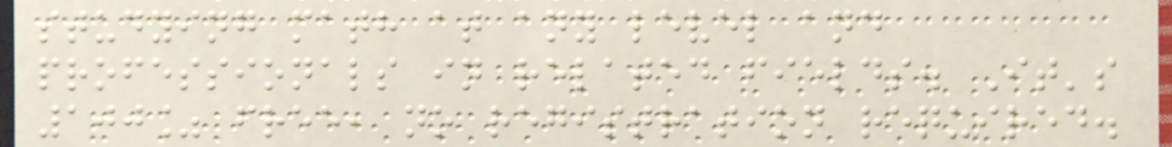studying math at any level and
professionals in related fields. It's
100% free, no registration required.
